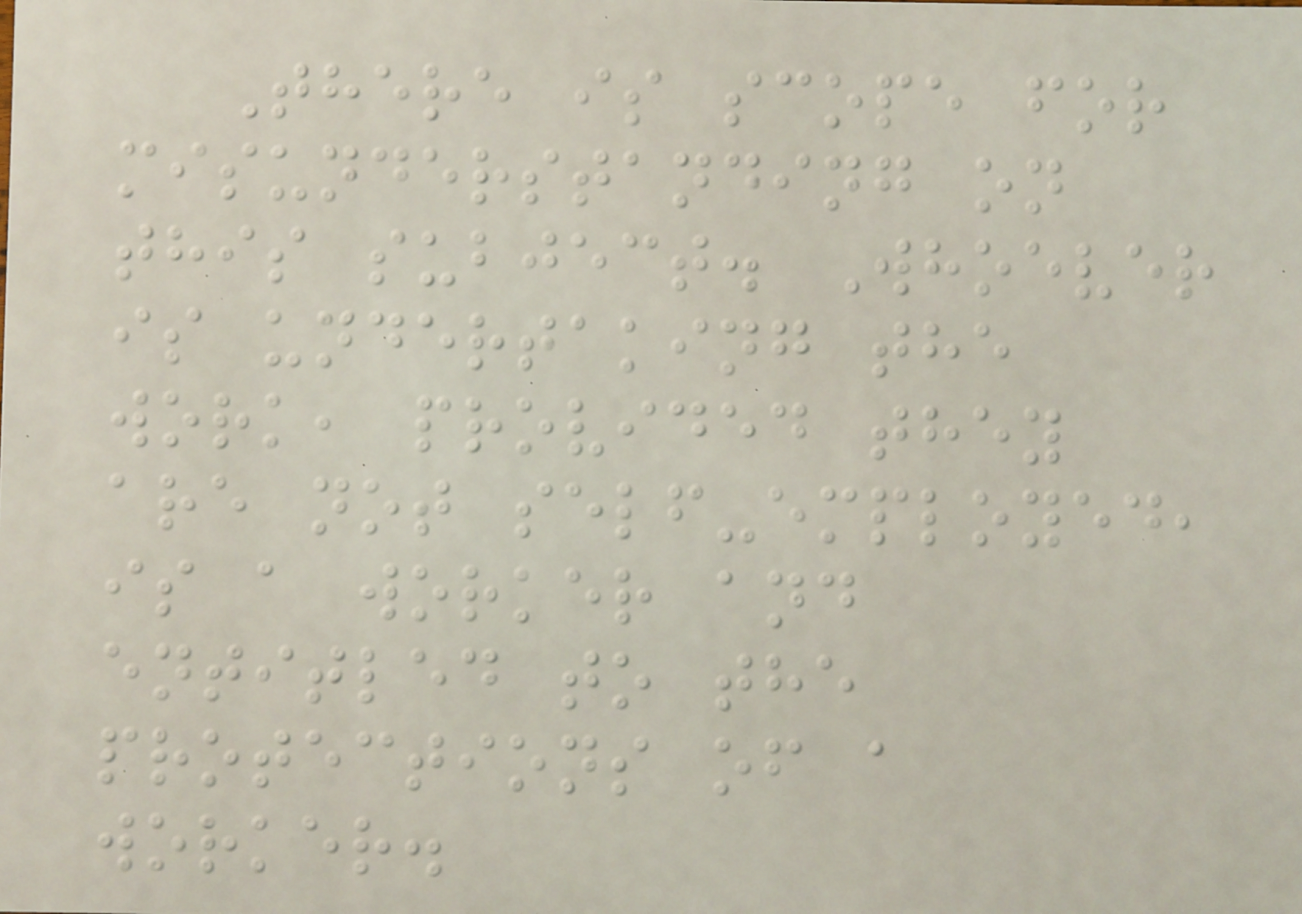There is scope for
misunderstanding on
this subject. Whoever
is undertaking the
work, provided they
are not self-employed,
is a worker and
entitled to the
protections of a
worker.
